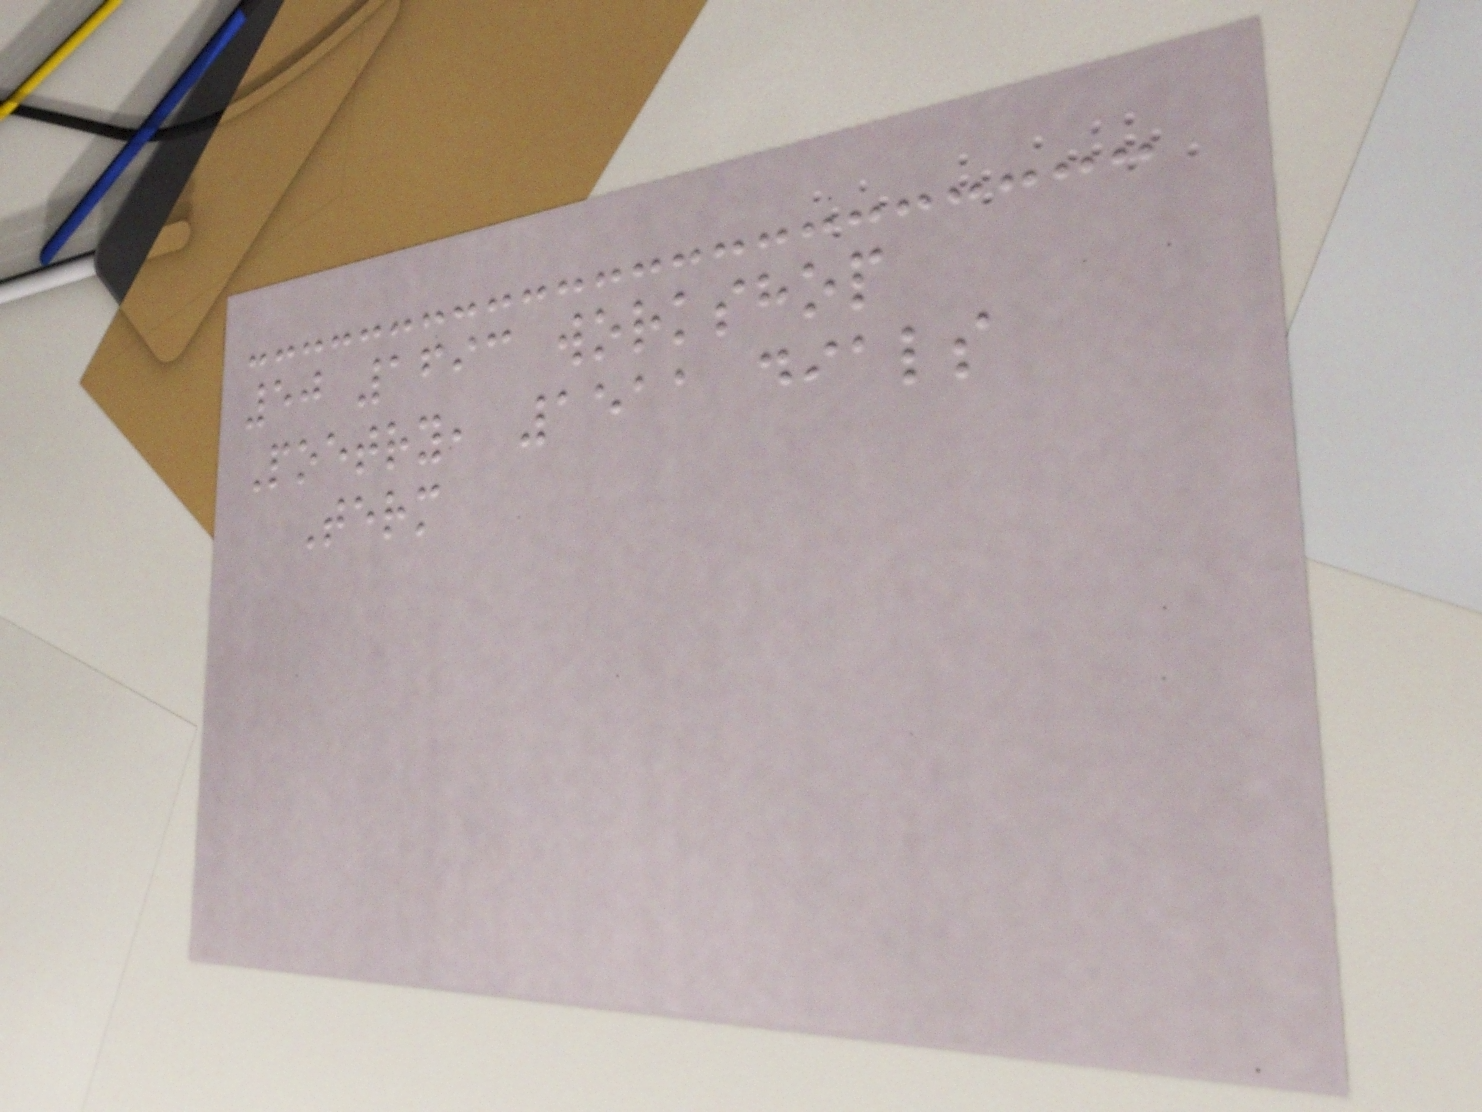50 1693 workshop
Poetry, 1511 dials
Term
